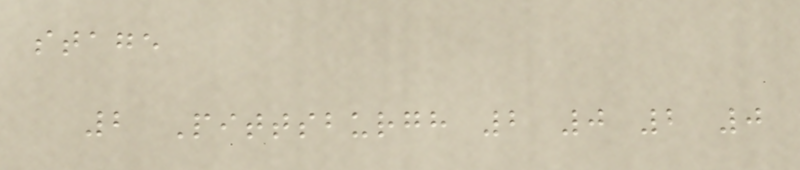stage
2 Pittsburgh 2 0 2 0
